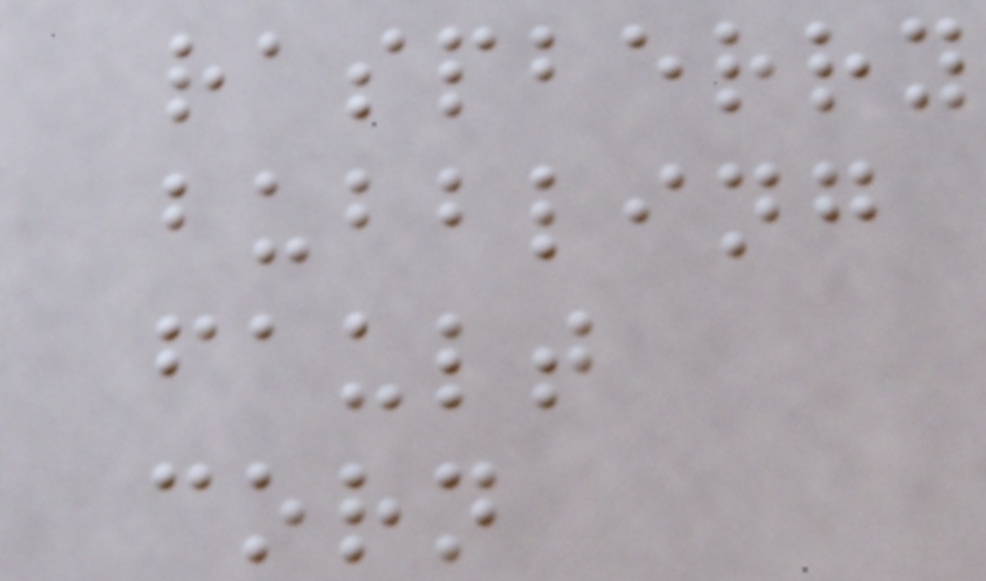raspberry
bubbling
fault
corn
